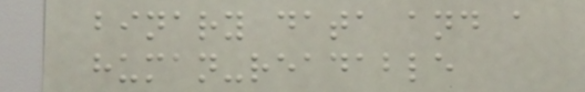binary data and a
human-readable
